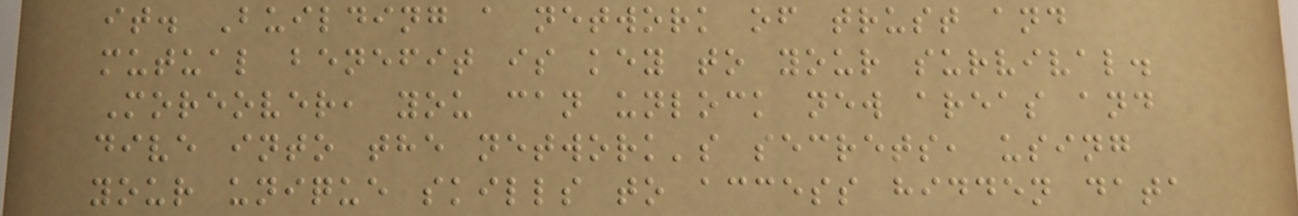it. Building a network of trust and
mutual benefit is key to your survival.
Moreover, you can unlock new areas and
dive into the network's secrets, using
your unique skills to access hidden data
